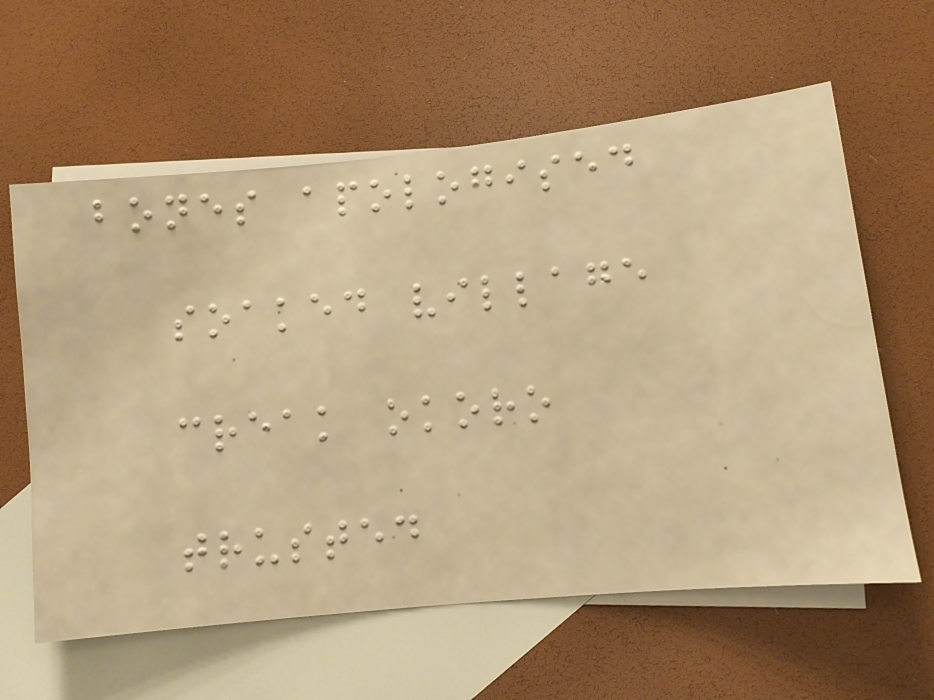bones apologised
soaked village
creak okoro
trusted
